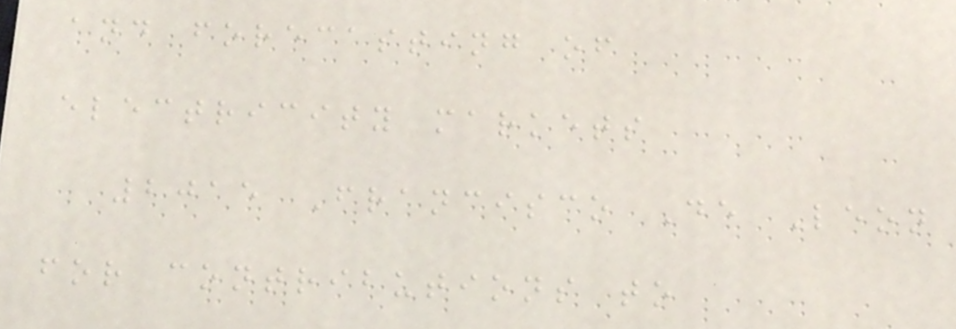and forecasting of
electricity markets
2015 Francisco De Leon
for contributions to
